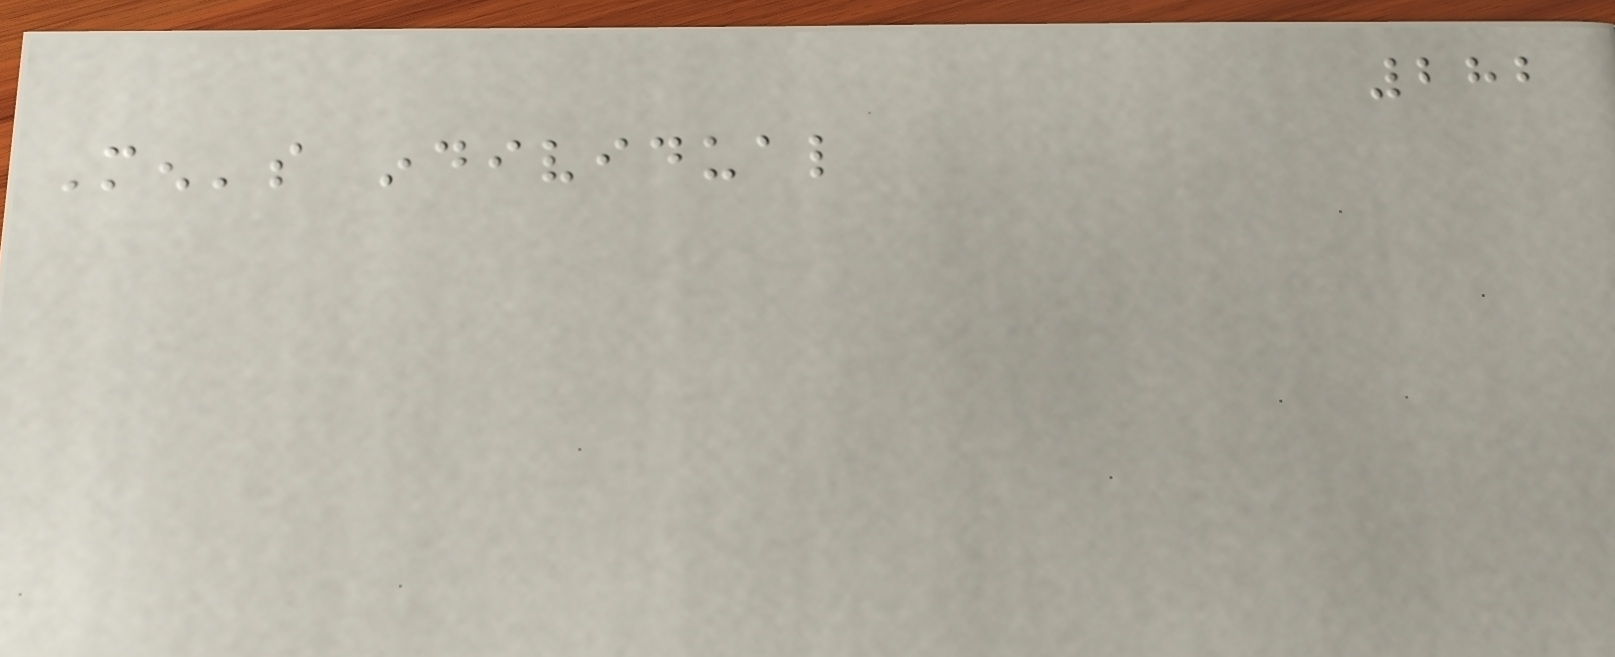282
Men's individual
